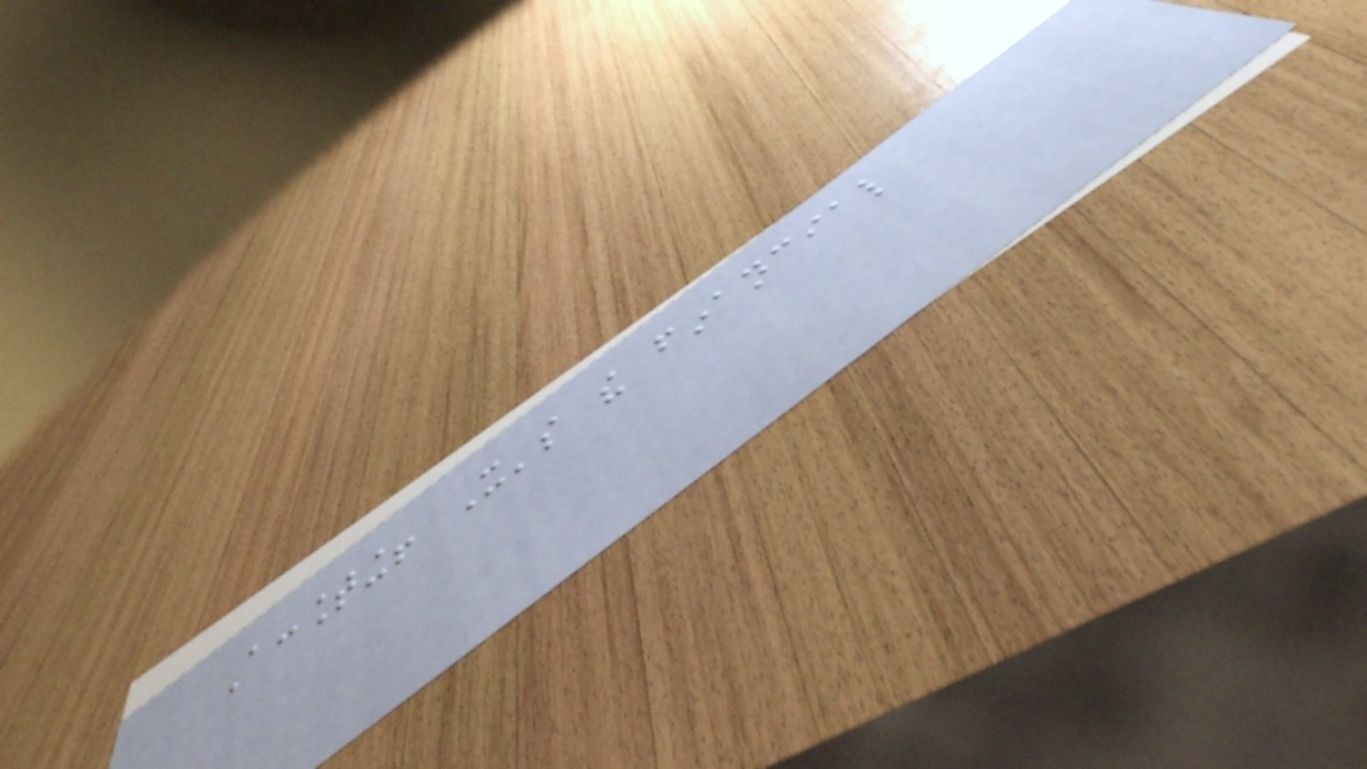Accounting! It's the financial
